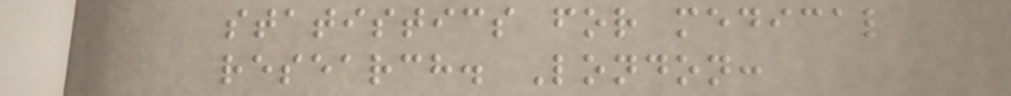statistics for medical
research. London:
